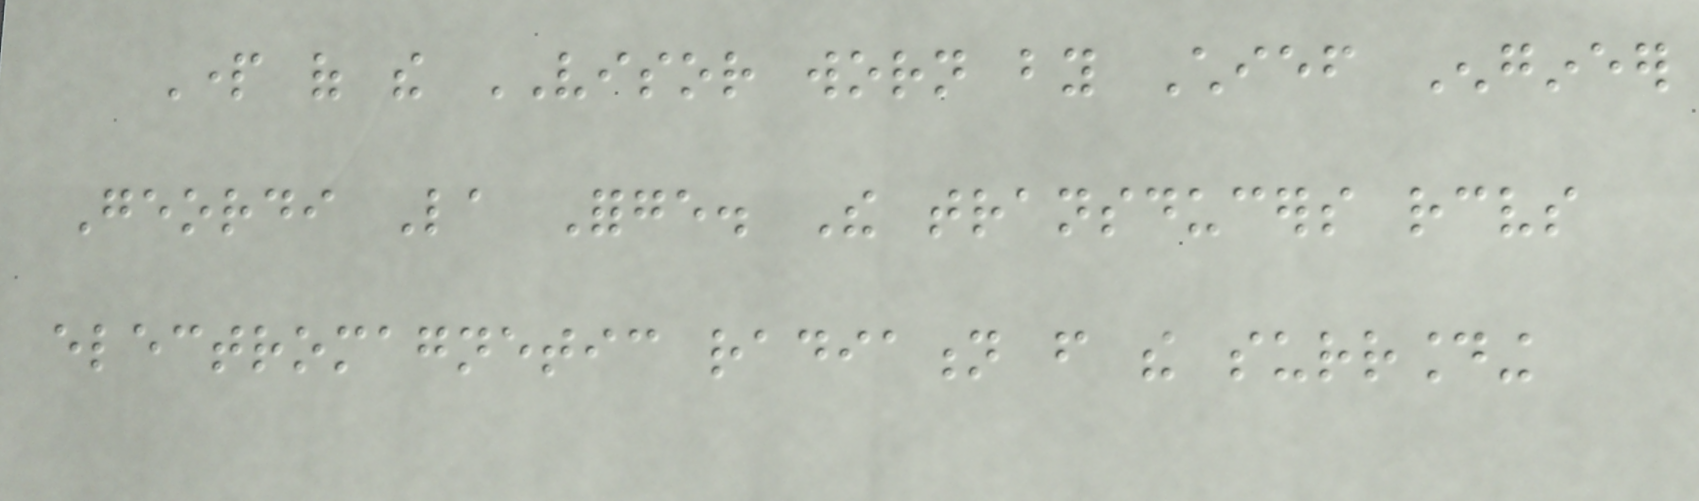Part of the VISOR worn by Chief Engineer
Geordi La Forge. The transducers receives
electromagnetic radiation from the surrounding
